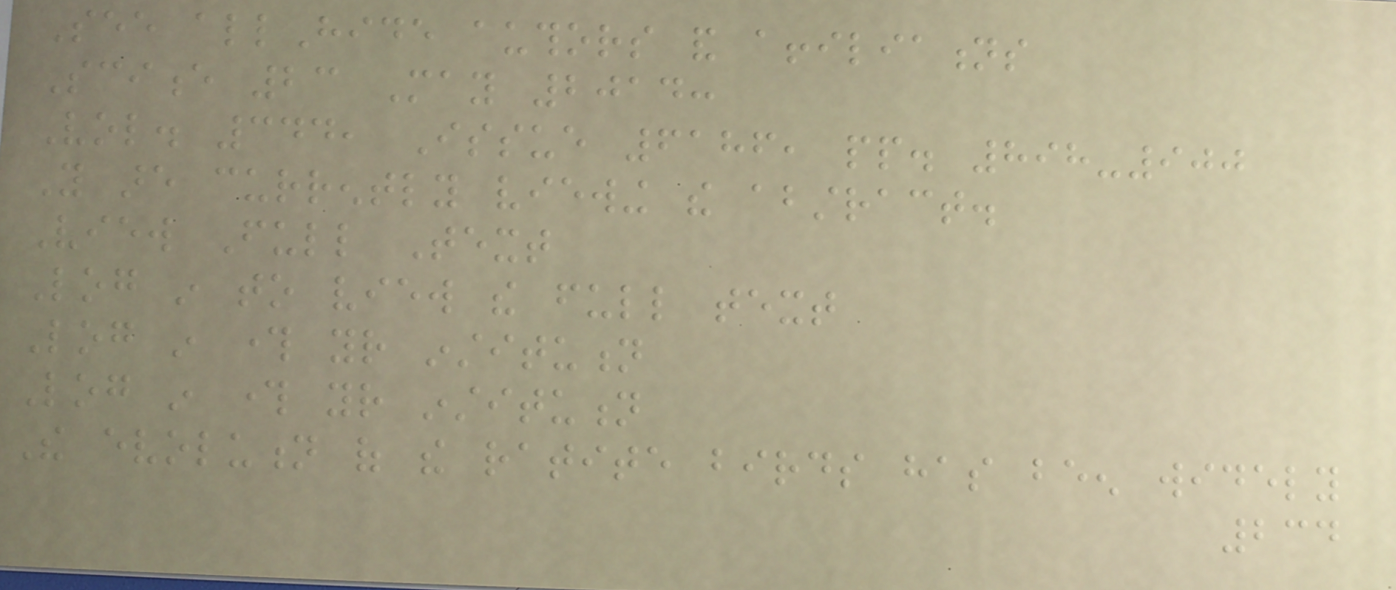See allHide authors and affiliations
Science 23 May 2014:
Vol. 344, Issue 6186, pp. 898-900
You are currently viewing the abstract.
View Full Text
Log in to view the full text
Log in through your institution
Log in through your institution
The evolution of the ratite birds has been widely
234
